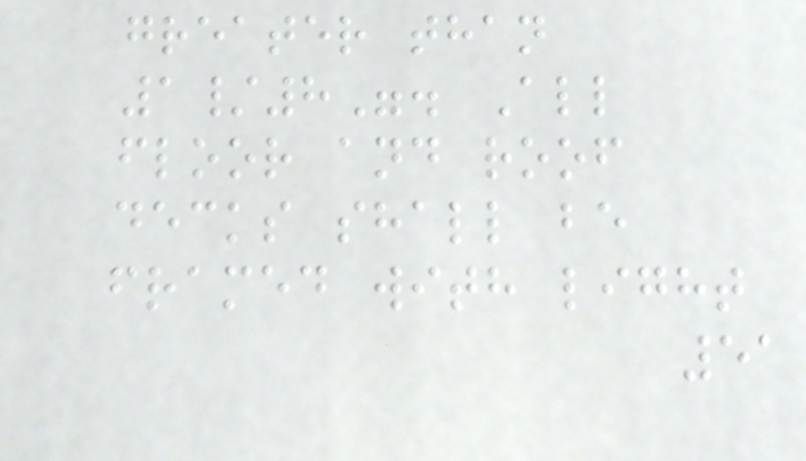greater than
1/8". All
floor and roof
decks shall be
framed with light
51
